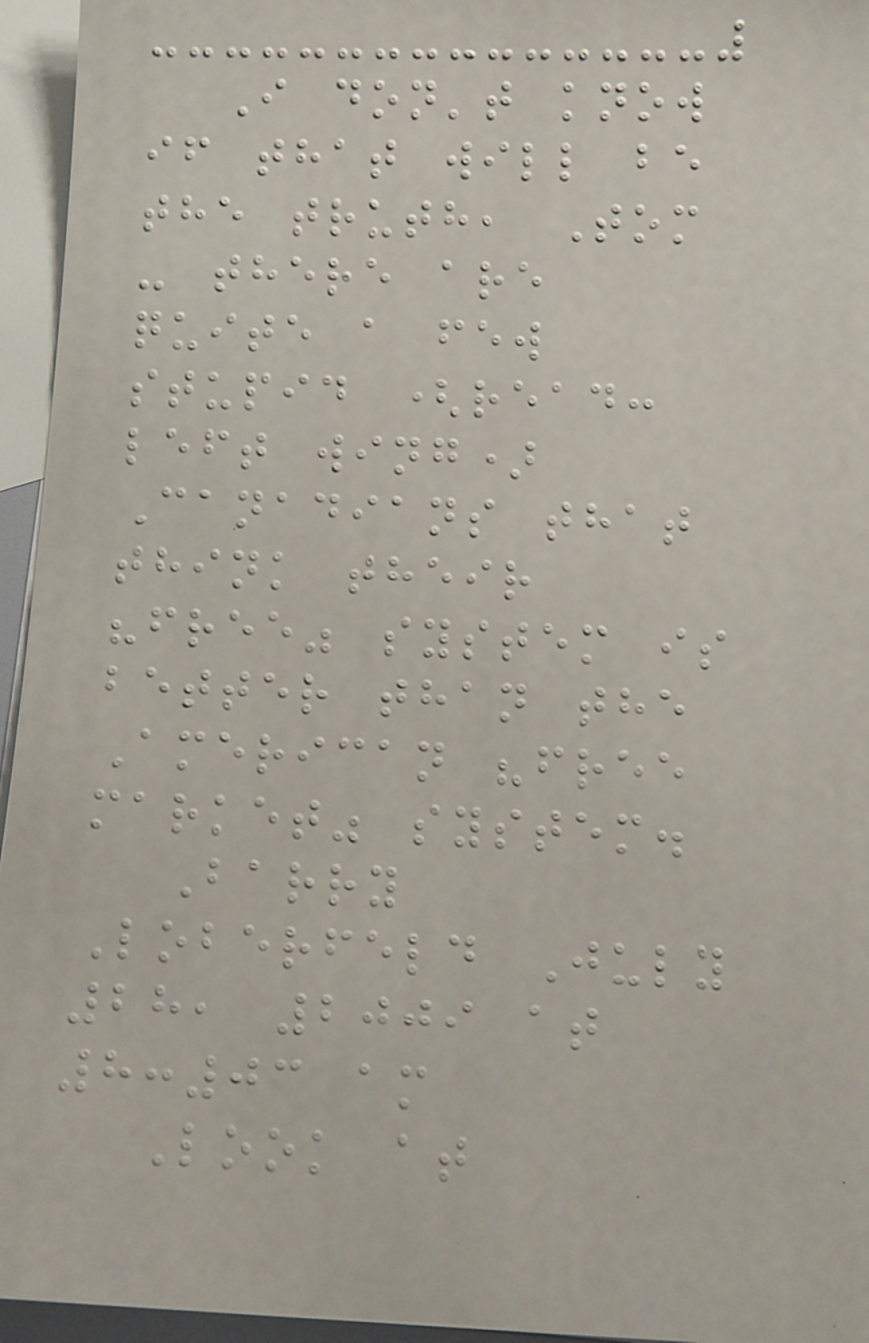I don't know
if that will be
the truth, Tom
- there are
quite a few
stupid (read:
left wing)
Canadians that
think their
"free" system is
better than the
American "free
market" system.
Barry
Loberfeld July
28, 2009 at
8:03 am
Look at
